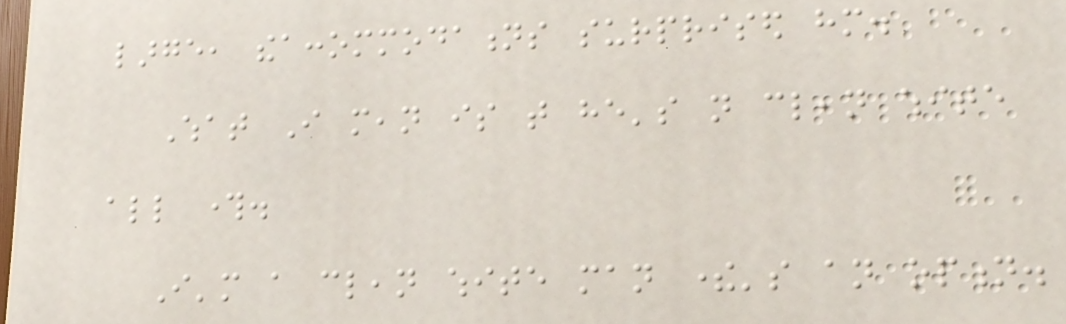large, theaccommodations surprised him.
What I mean is that he's not clean white
all through.
I'm a clean white man there's an option.
